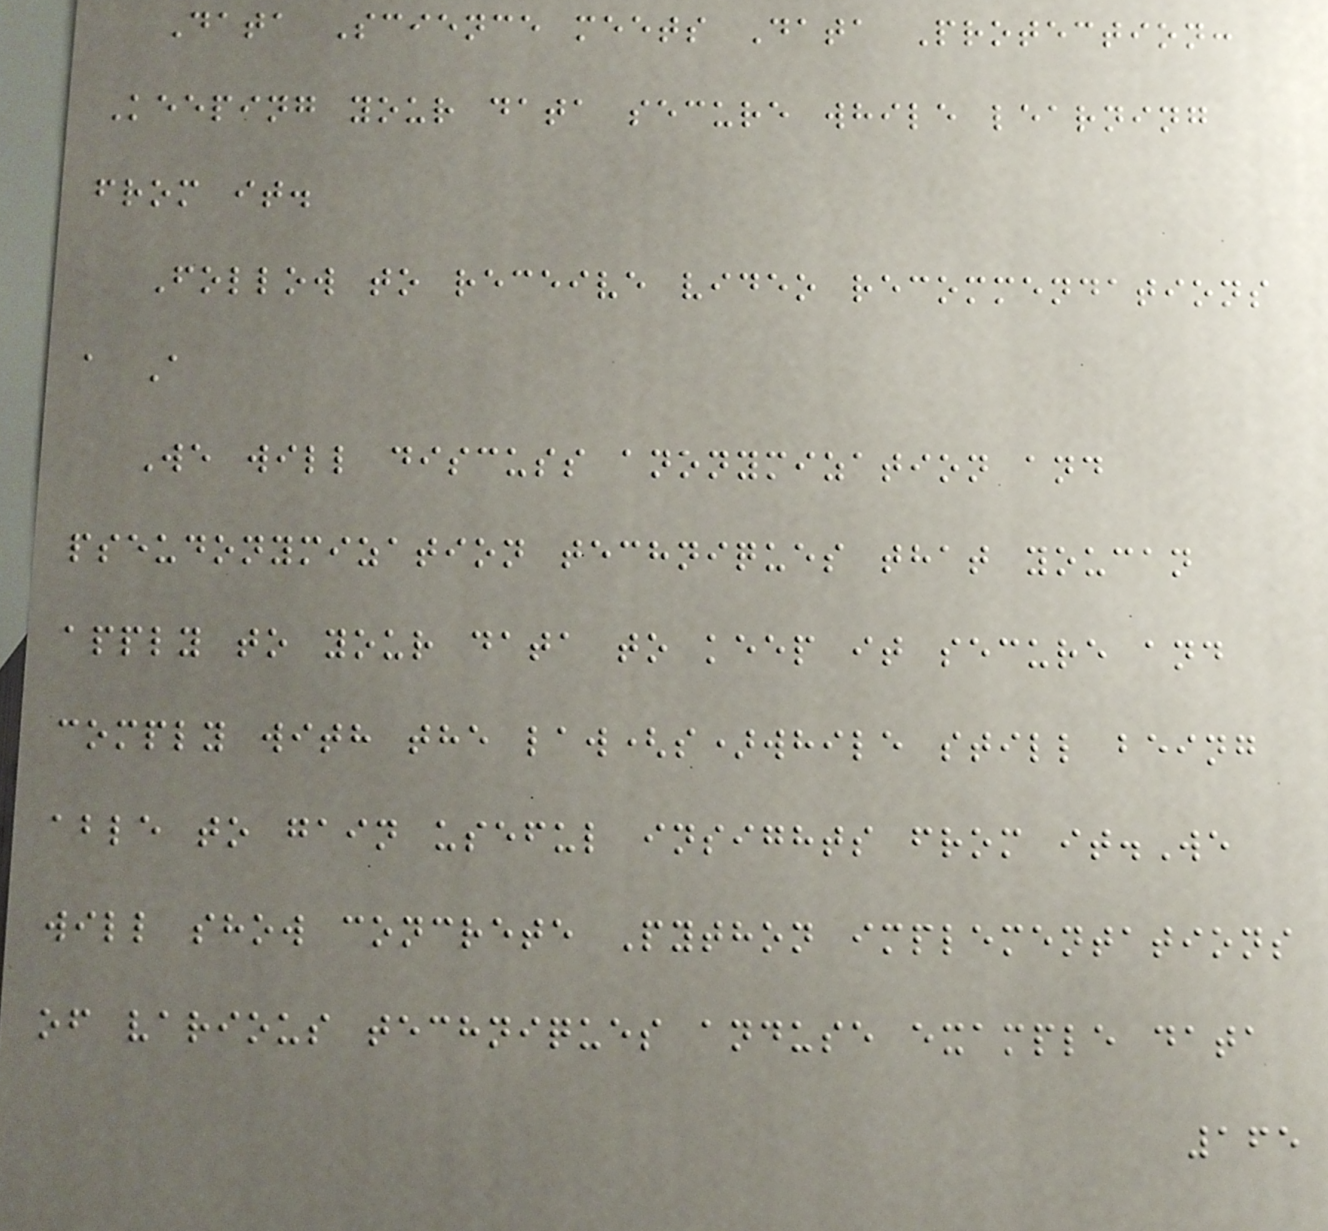Data Science meets Data Protection:
Keeping your data secure while learning
from it.
Follow to receive video recommendations
a A
We will discuss anonymization and
pseudonymization techniques that youcan
apply to your data to keep it secure and
comply with the law(s)while still being
able to gain useful insights from it.We
will show concrete Python implementations
of various techniques anduse example data
165
